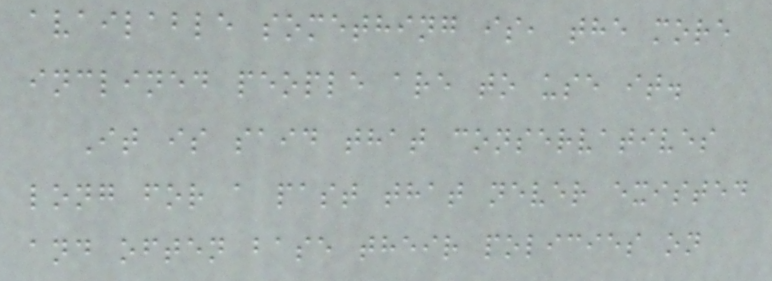available something is, the more
inclined people are to use it.
It is said that conservatives
long for a past that never existed
and often base their policies on
